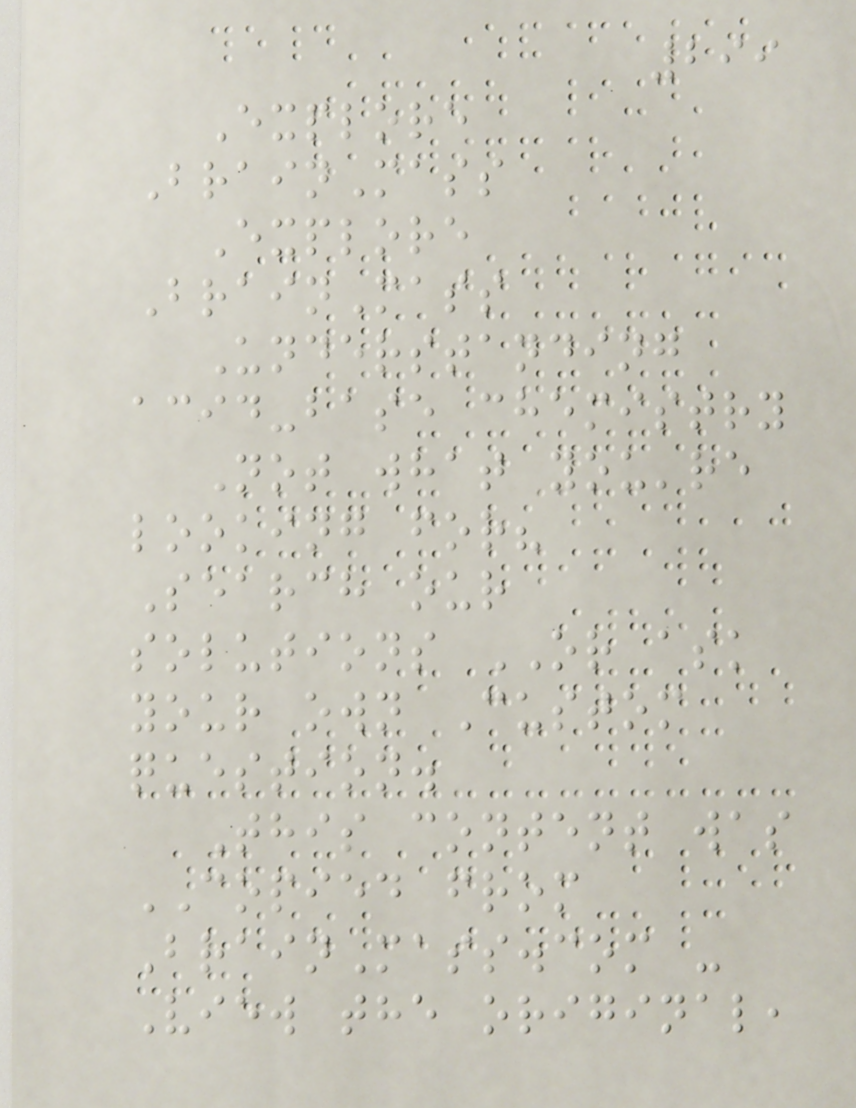299
Explore
BrainMass
Explore
BrainMass
Understanding
acid-base chemistry
Not what you're
looking for?
Search our
solutions OR ask
your own Custom
question.
This content was
COPIED from
BrainMass.com -
View the original,
